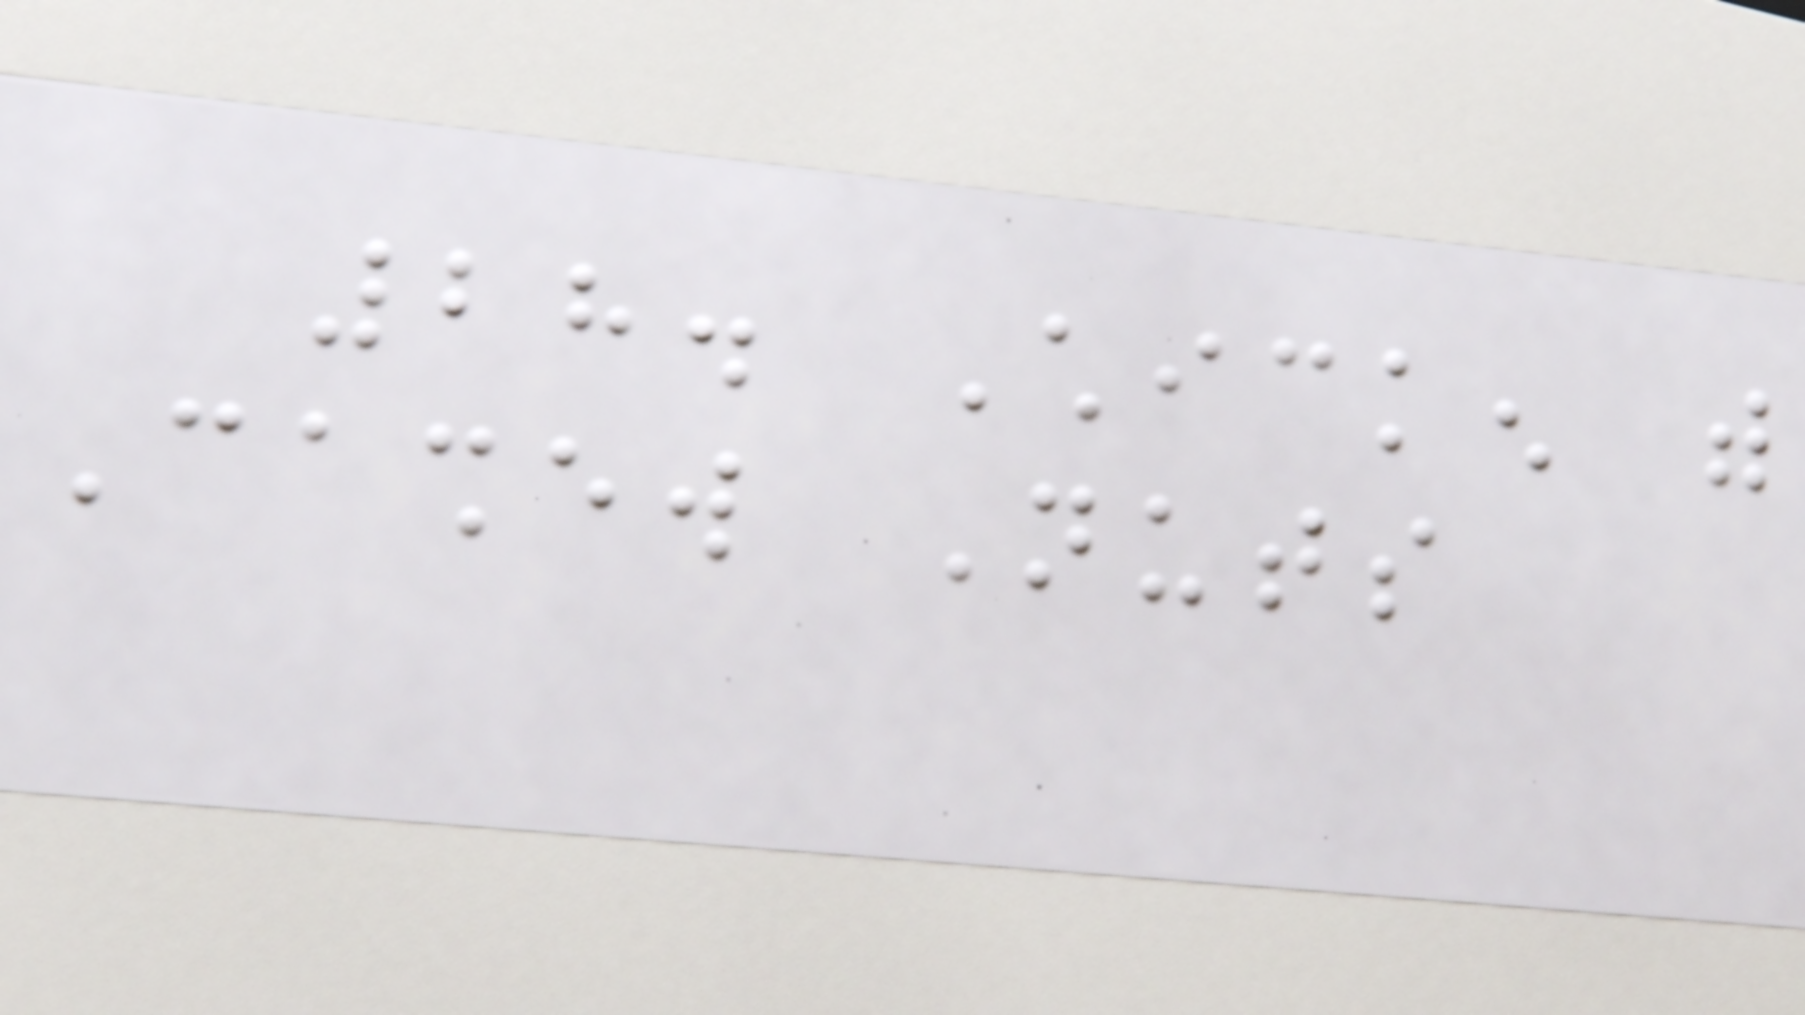28. Chicken with
Cashew Nuts
